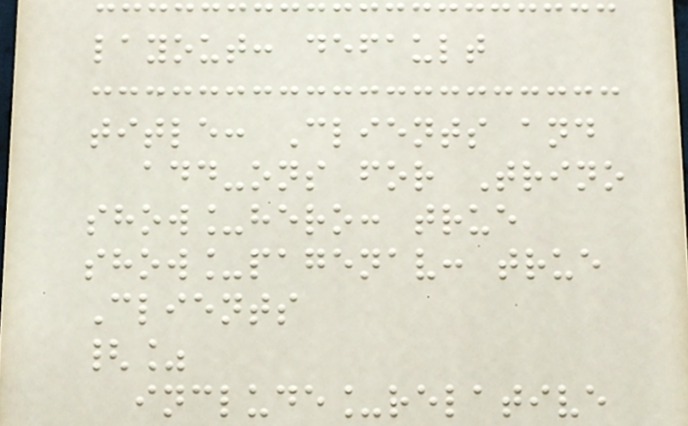layout: default
title: Clients and
add-ons for Trino
show_hero: true
show_pagenav: true
Clients
{%
include_relative
